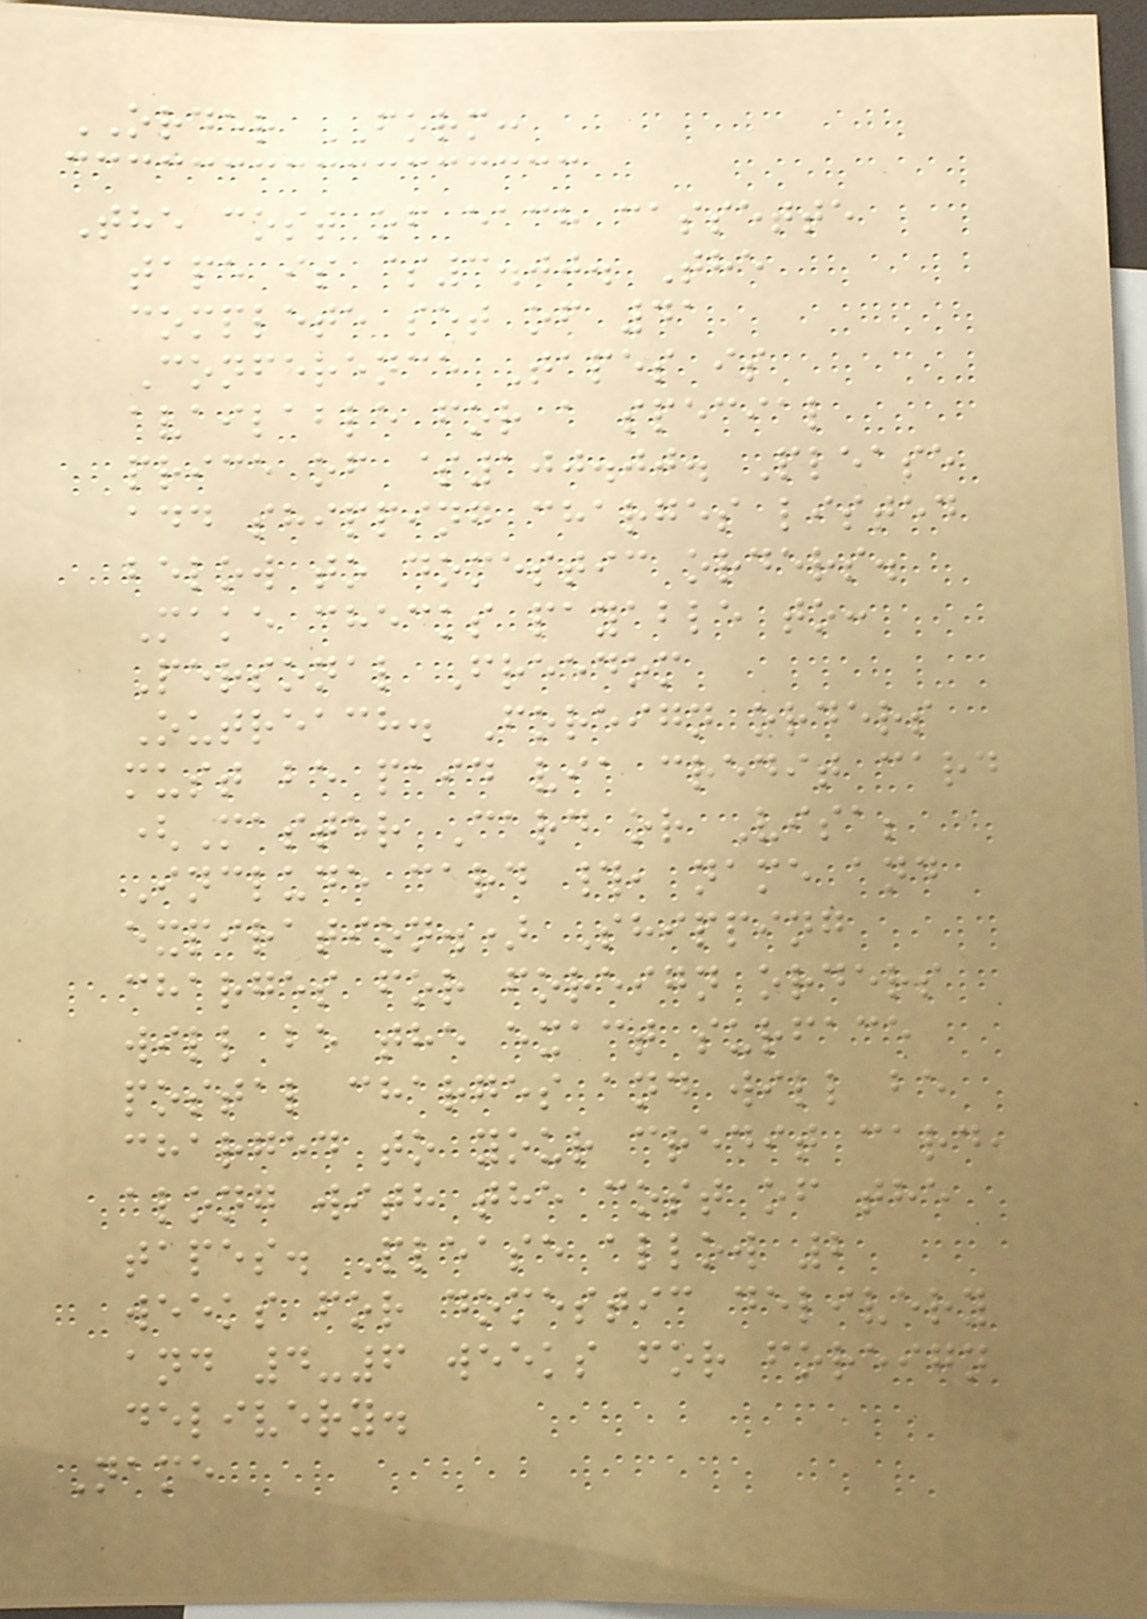ORDER FORM:
The cost of each cassette
tape is $3.00. The
complete set of 41
Conference Tapes is
available for a special
price of $100.00. Please
add shipping charges listed
below to domestic orders.
Make checks payable to:
Personal Freedom
Outreach. Foreign orders
must be paid via credit card
(Master Card or Visa;
Include card #, name and
expiration.) Shipping
charges for foreign orders
will be the exact surface
postal charges and will be
charged to your credit card,
along with the cost of the
tapes. Please allow 2
weeks for domestic delivery
and 4-6 weeks for foreign
delivery.
Name
